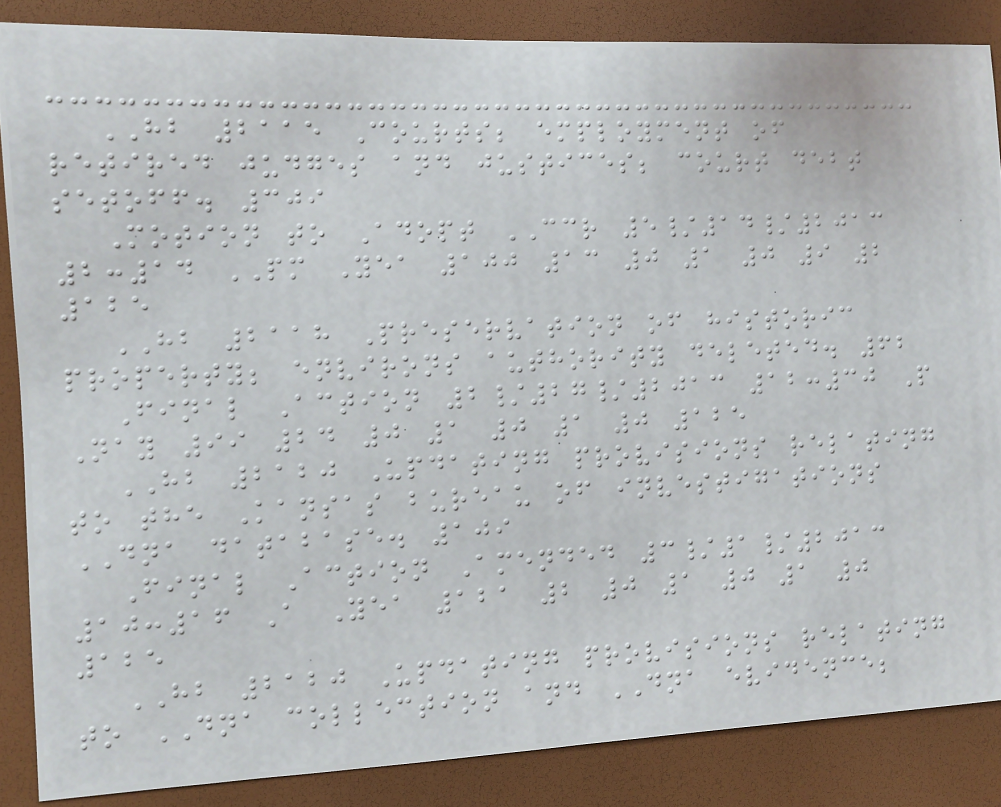HB 2115 Courts; employment of
retired judges and justices; court debt
setoff. 309
Motion to Adopt CCR 5/14/2013
2:14 PM Yea 100 13 0 1 0 9 2
125
HB 2118 Preservation of historic
property; environs authority deleted. 62
Final Action 2/27/2013 12:30 P
Nay 99 24 0 1 0 1 0 125
HB 2120 Updating provisions relating
to the Kansas bureau of investigations
DNA database. 109
Final Action Amended 3/1/2013
10:16 A Yea 121 2 0 1 0 1 0
125
HB 2120 Updating provisions relating
to DNA collection and DNA evidence;
